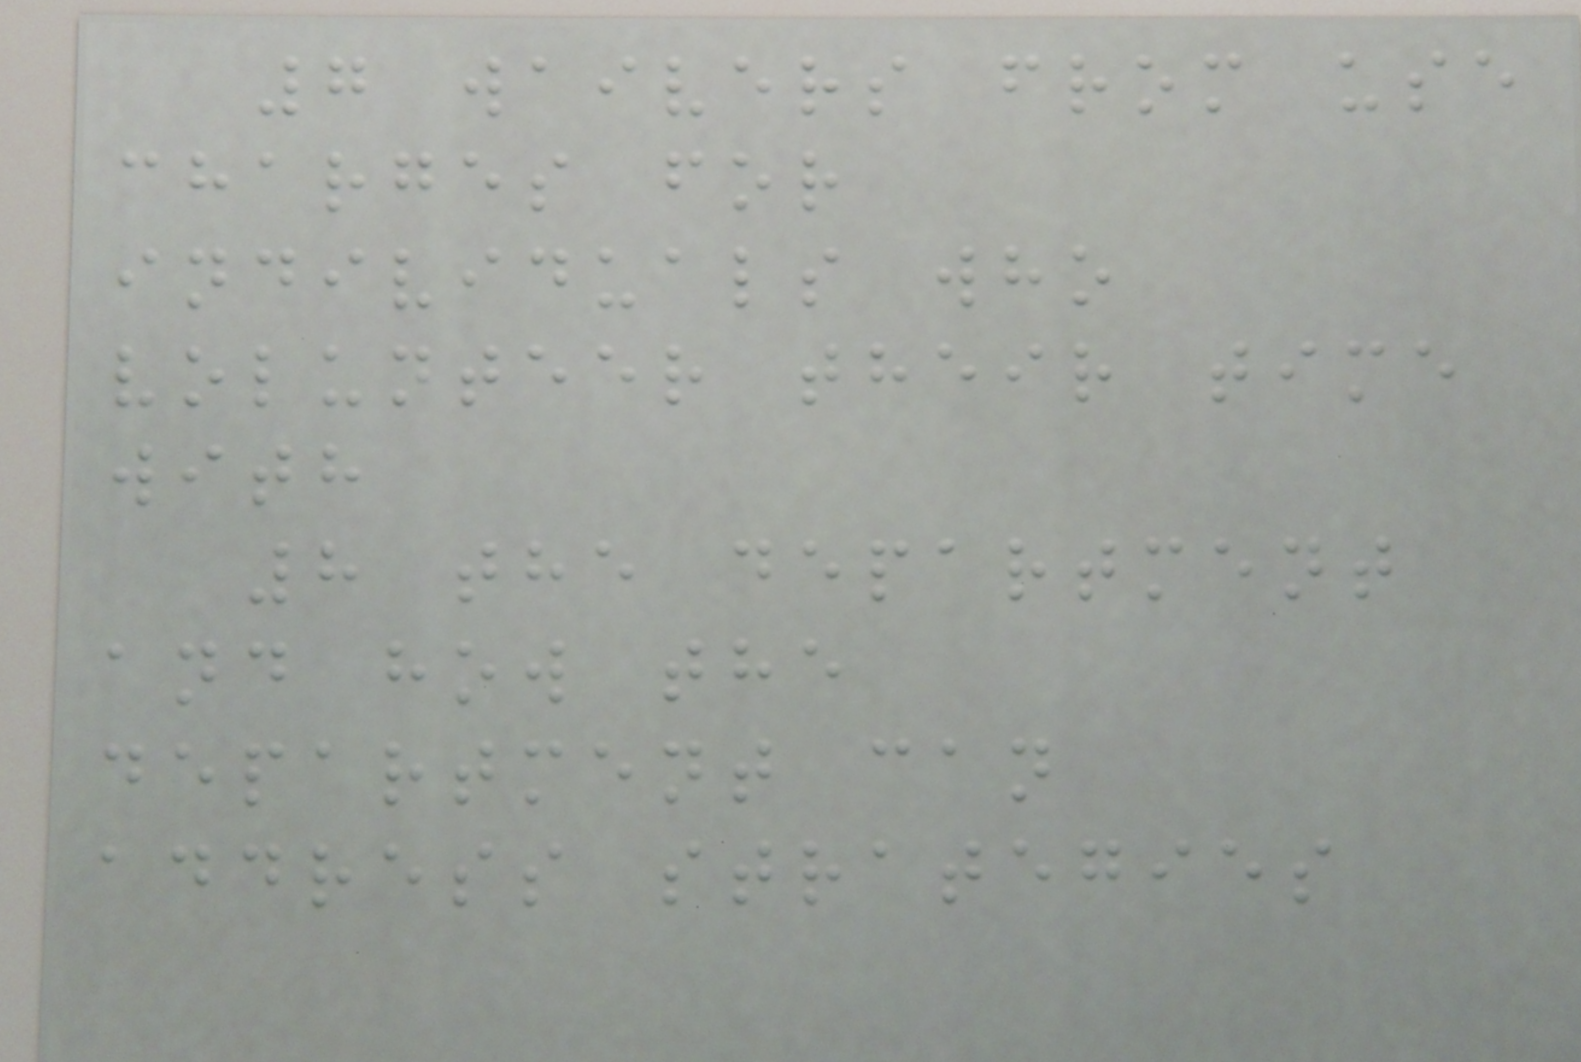7 waivers from use
charges for
individuals who
volunteer their time
with
8 the department
and how the
department can
address strategies
